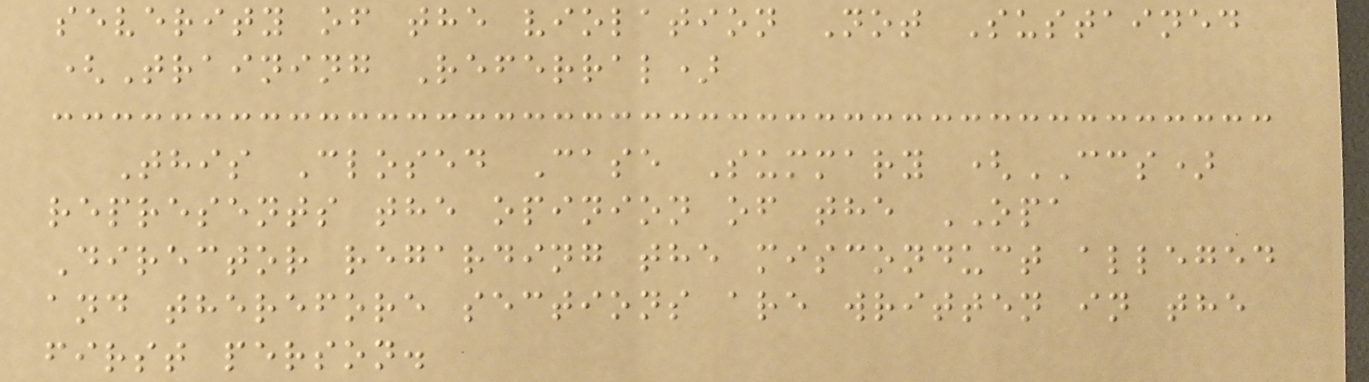severity of the violation Not Sustained
(Training Referral)
This Closed Case Summary (CCS)
represents the opinion of the OPA
Director regarding the misconduct alleged
and therefore sections are written in the
first person.
